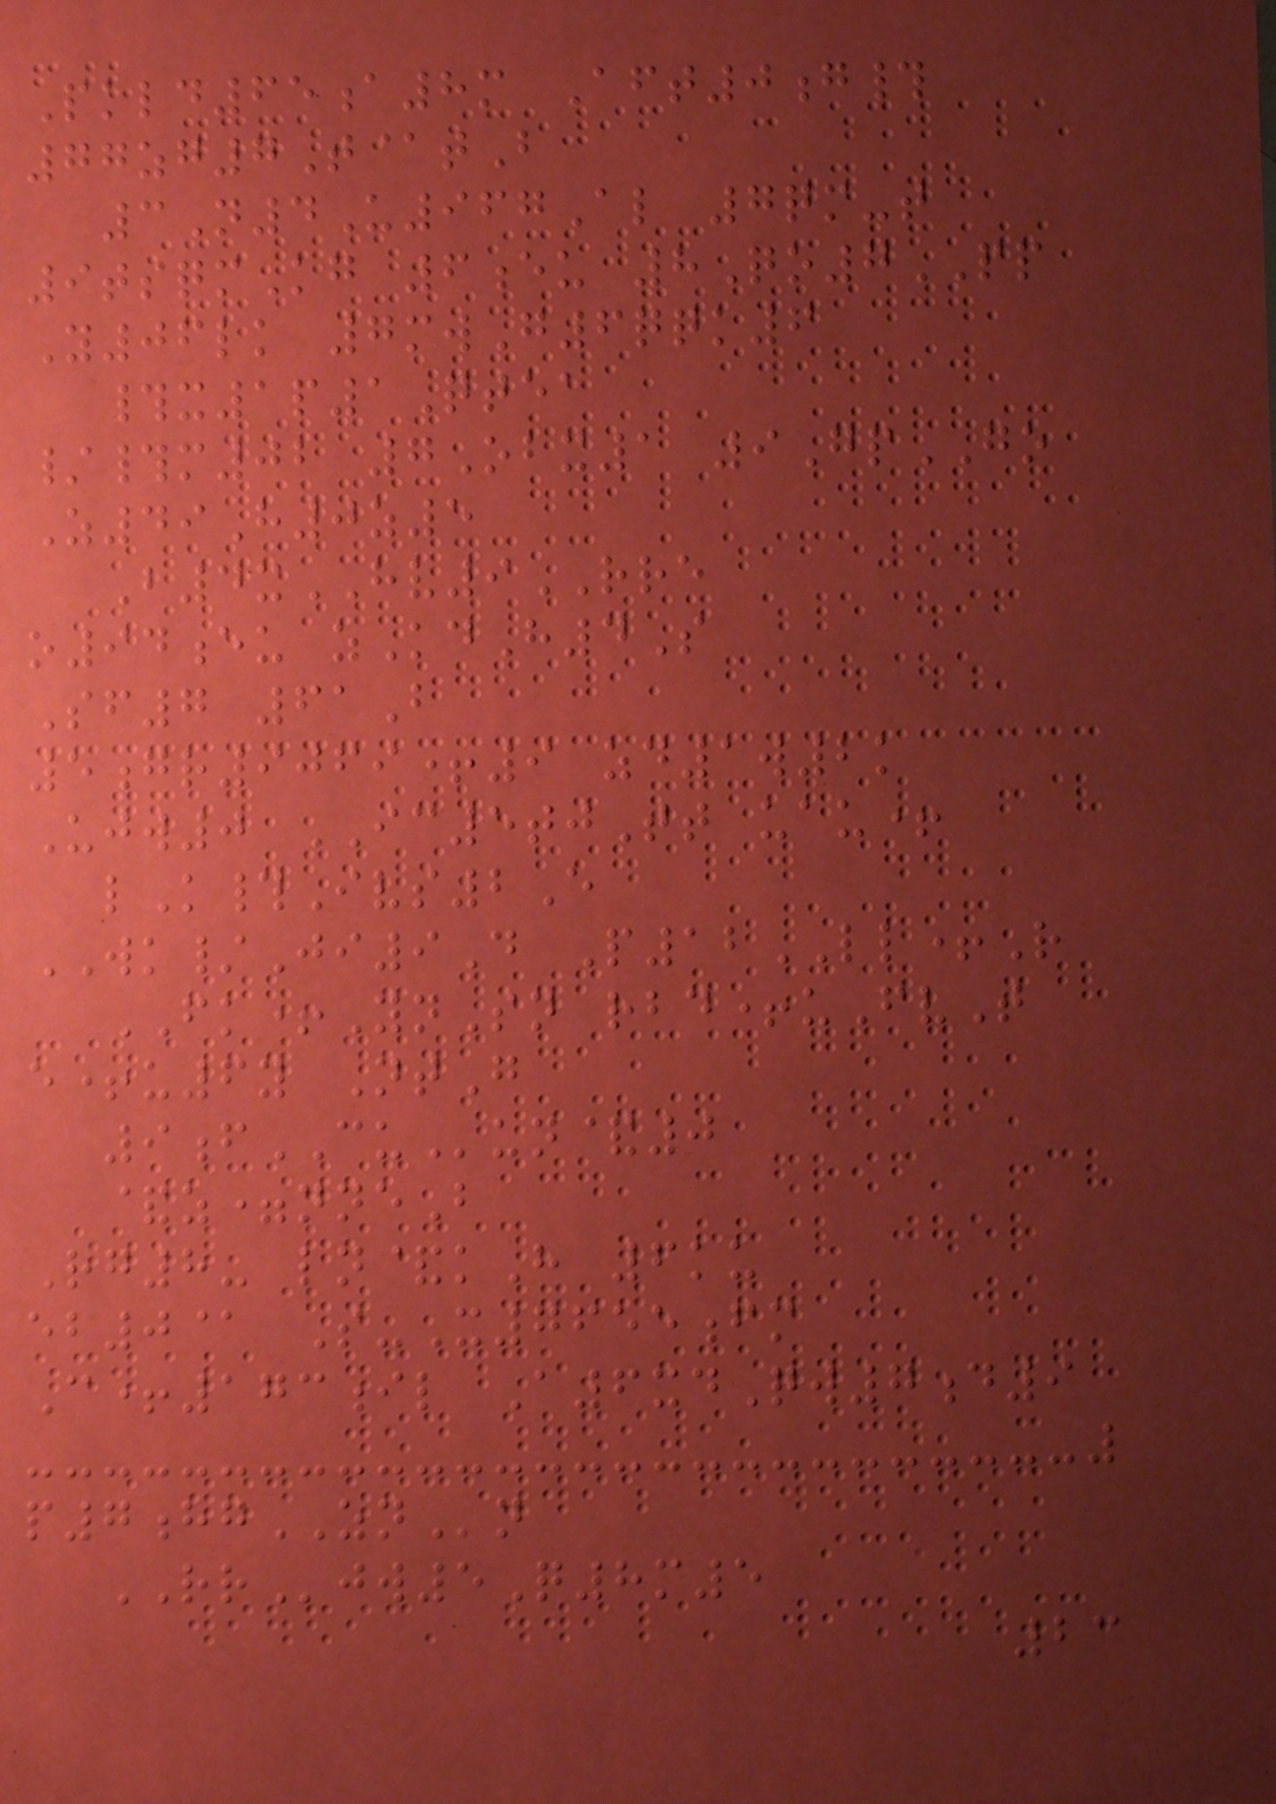Pkld65a8m Aft0g#
77zg7T@tB
3N4U967Al 7qm-t
9tsqmKg 6eu 8Qo7PP
Y06lk 7mwG6qqk6
#x1p1Qtea
/#m02 7Obx1 9GpGO
Z49H0z5
B4xHV9RRE
o94eu zKdH4S
Sf7 61B
5gr9069+9 zd1w2k
Ujw0 IC5tjTt uau+
lK#Ivs2E
WK/Ji9D P12LL+R
FK+YnSn rbd+uFvT
e+u6y NtG
9fCUun&0
&z=nneB
Rg8- ln&kH 6ku
eb0@ S-X7655fm
C+173il A6xdQw7d9
p7hgZNn
RRjw5Q8m5
23
